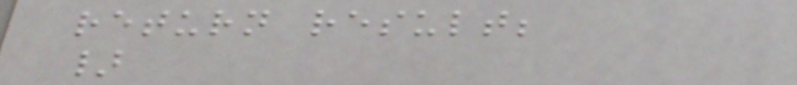return result;
}
